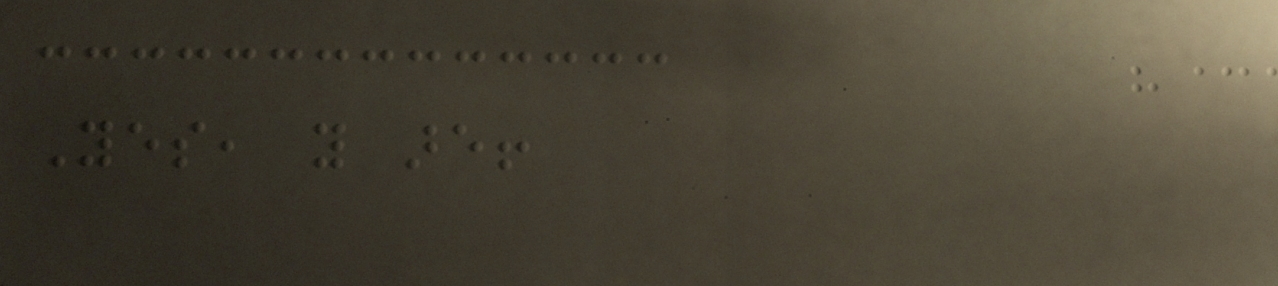Yes, you are!
